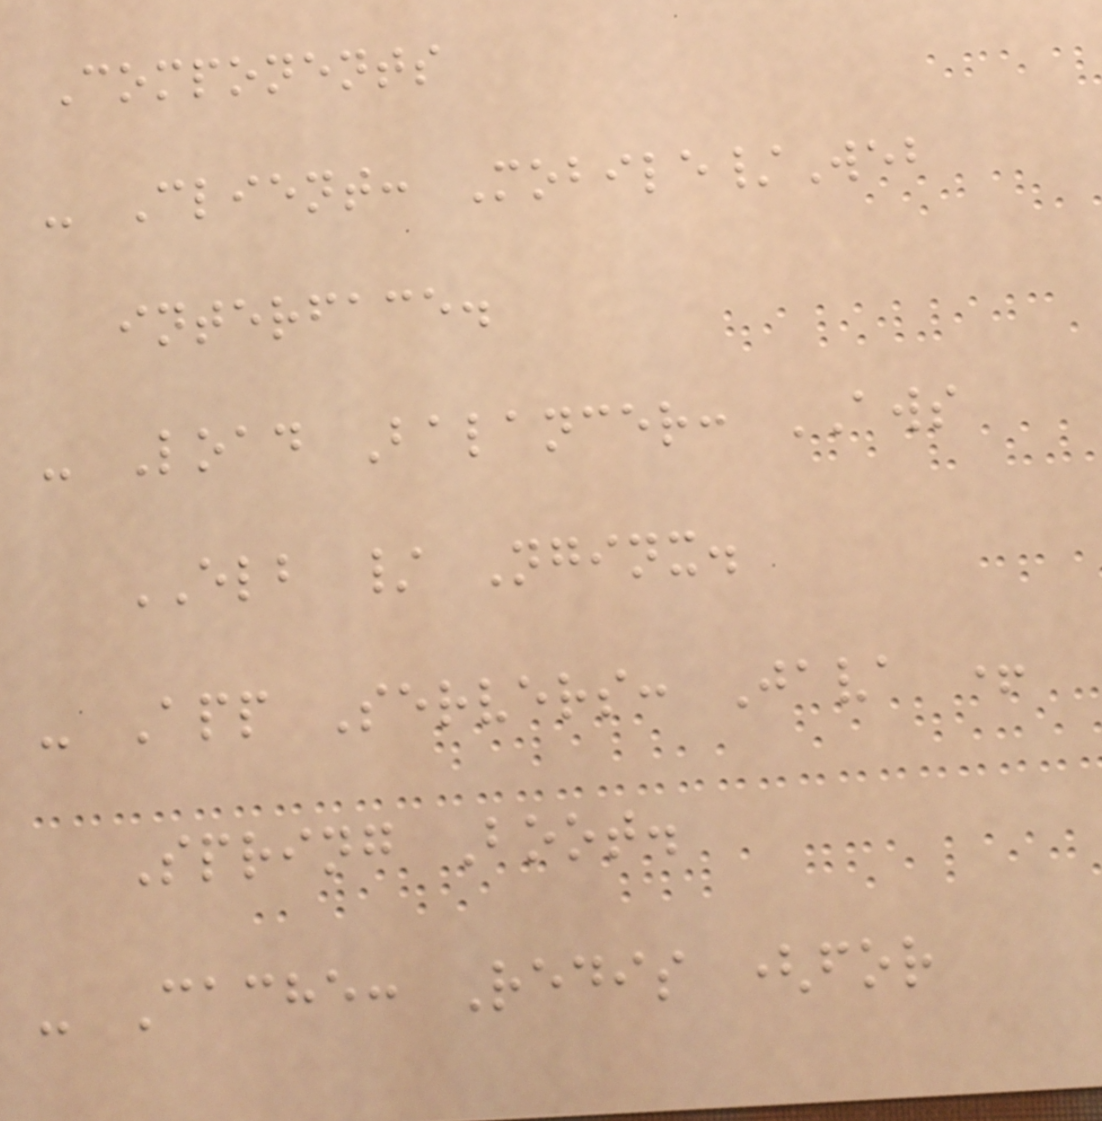Components
- Client: Mobile/Web
interface.
- Load Balancer: AWS
ELB / Nginx.
- App Servers: Java +
Spring Boot.
- Cache: Redis (for
